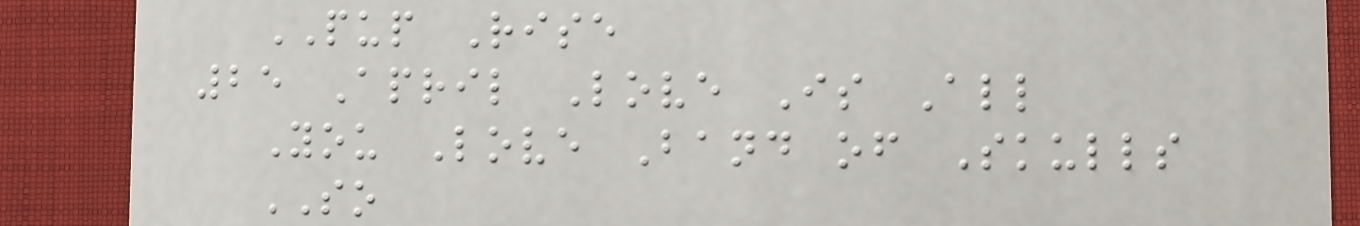PUP Rise
25 April Love Is All
You Love Band of Skulls
SO
